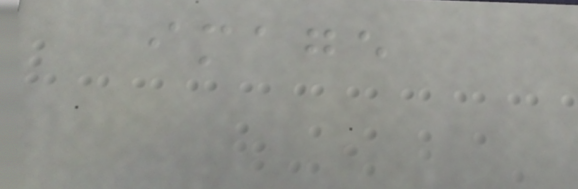image
